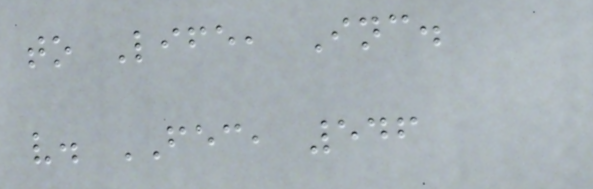to Life, Inc.
v. FEC, 546
